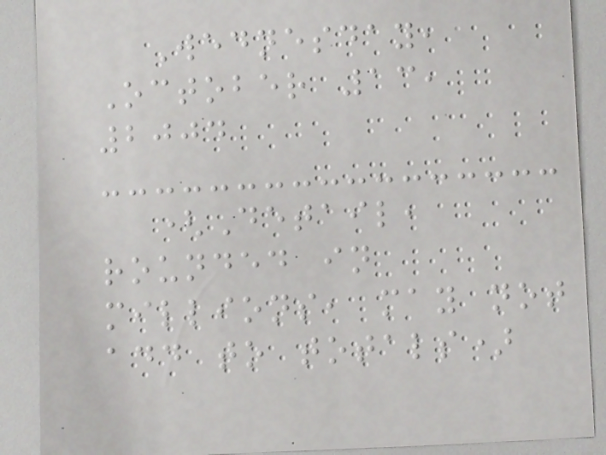Wednesday,
October 13,
2004
(Detail,
rounded in
millions, may not
add to totals)
